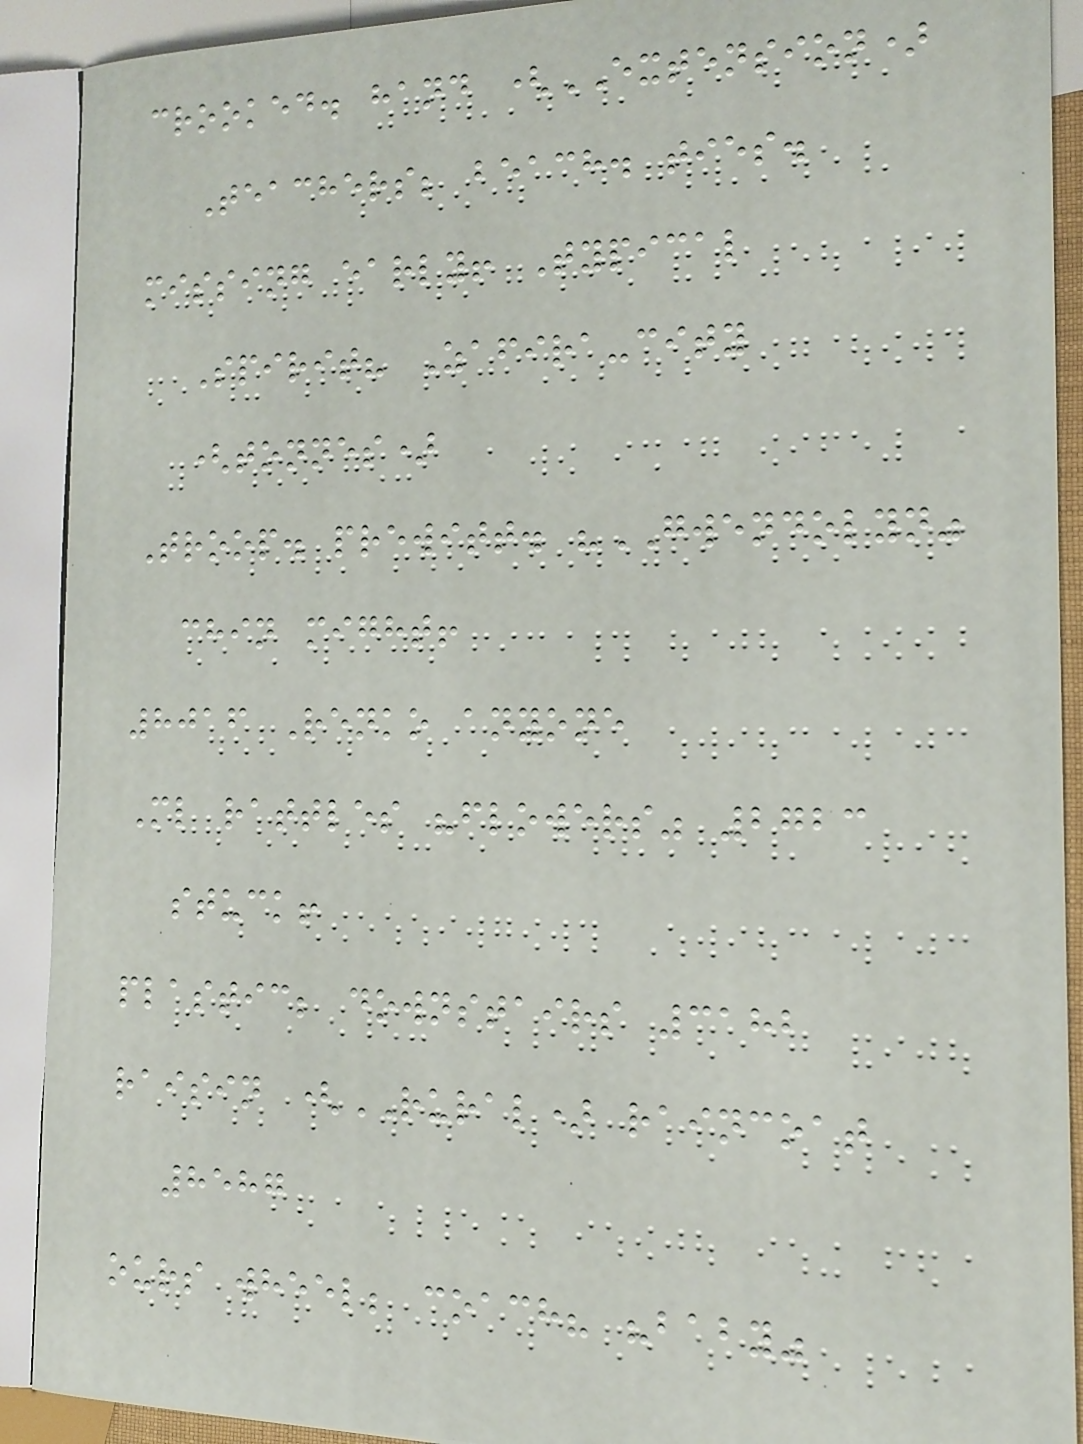crooked. hand (EXTENSION)
Teachers; beach. ties.
missing early! Typical
Spirit? Zafira-city
(tonnes)
Troop. prewitt. "GWENDOLYN"
chin might!
8016 Renko anyone
Ml rattles "flowers" 2723
stuck!
plastic; downstairs 3182
raisin (RURAL) raincoat
8587
ours wheel; coach? "baby"
